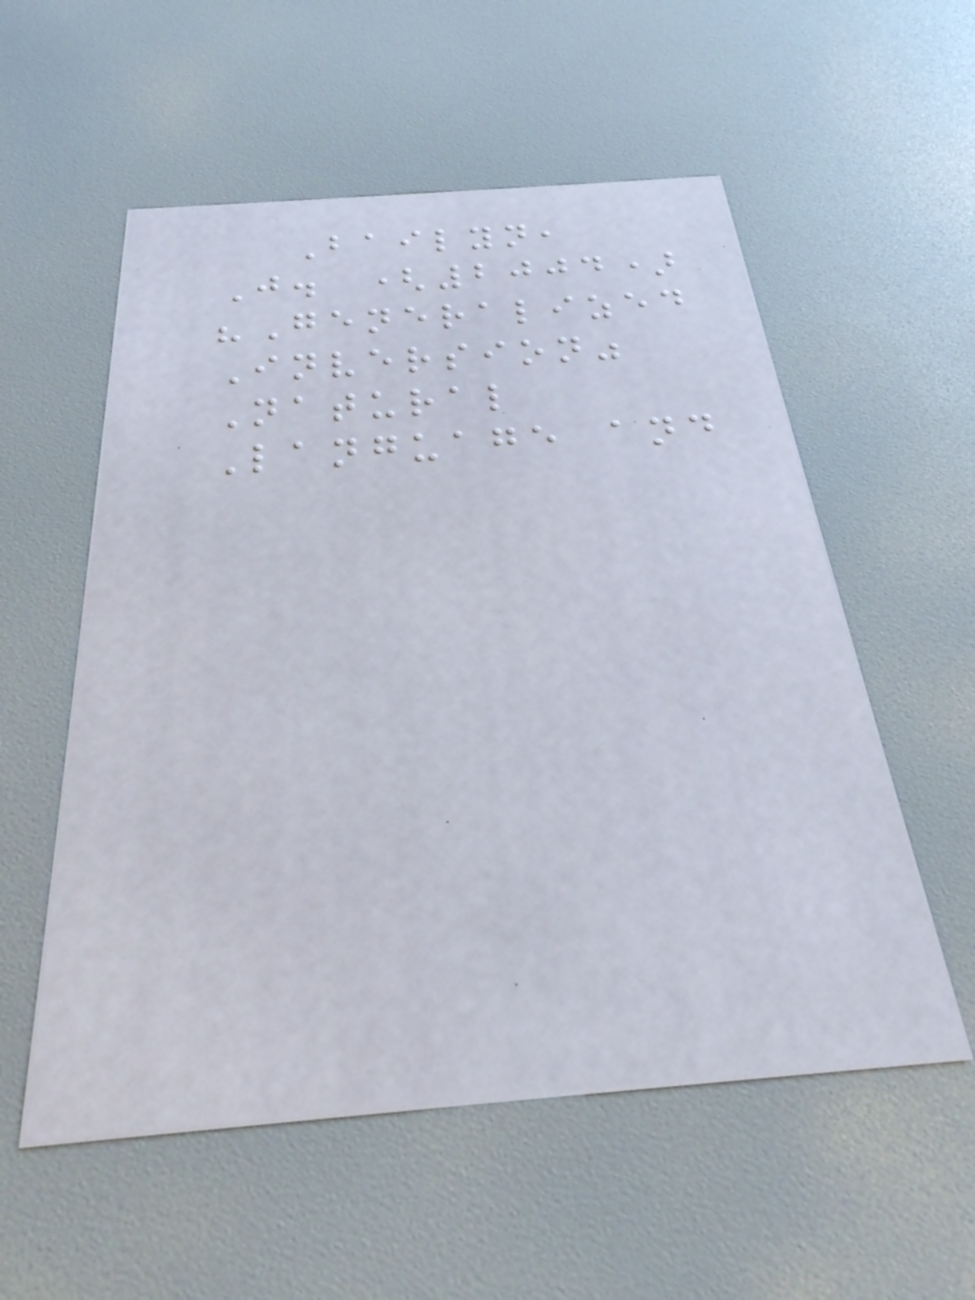Bailyn,
J. (2004)
"Generalized
Inversion"
Natural
Language and
